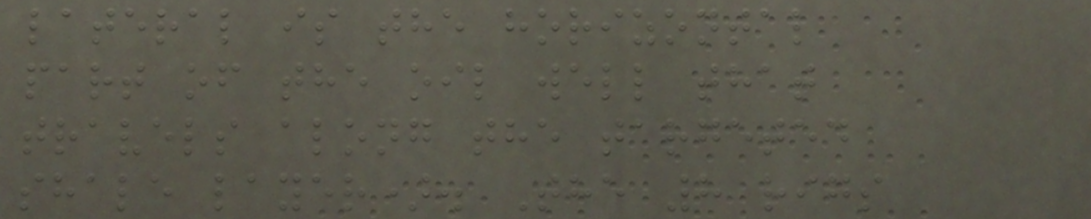lateral is the horizontal
part of the oil well that
travels along the targeted
shale layer). The 8 rigs
